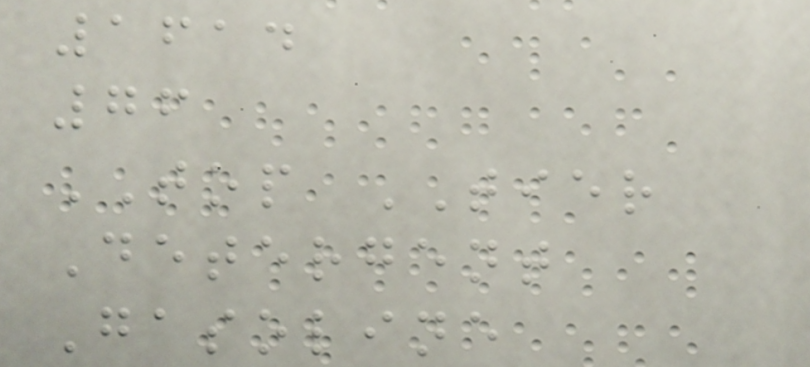1614
76
TOP TIER
Detergent
Gasoline
